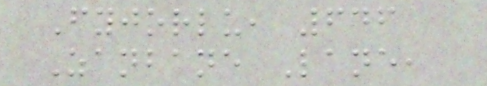Fyjorlu, 646
Zanbane Lane,
